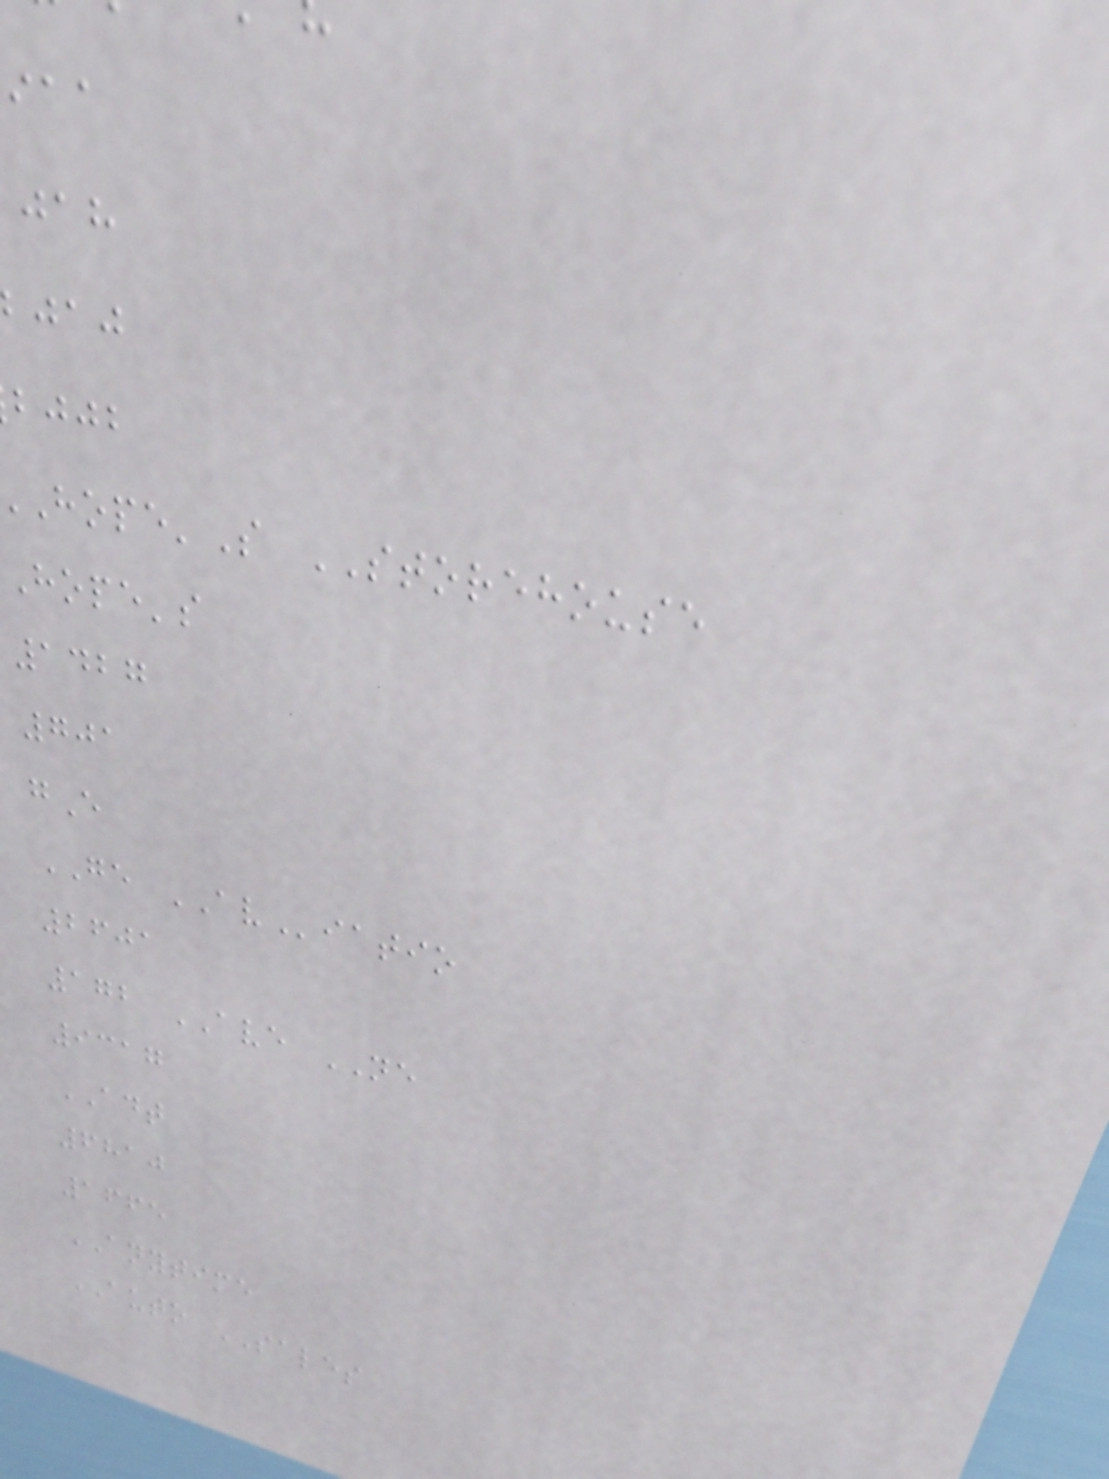bjjb
'S STOREHOUSE
Hope's
1427
701
gE
GE AViatio
2601
172 AVE NE
9317
ADT
6810
1665
ANYTIME
AUTO SALES
